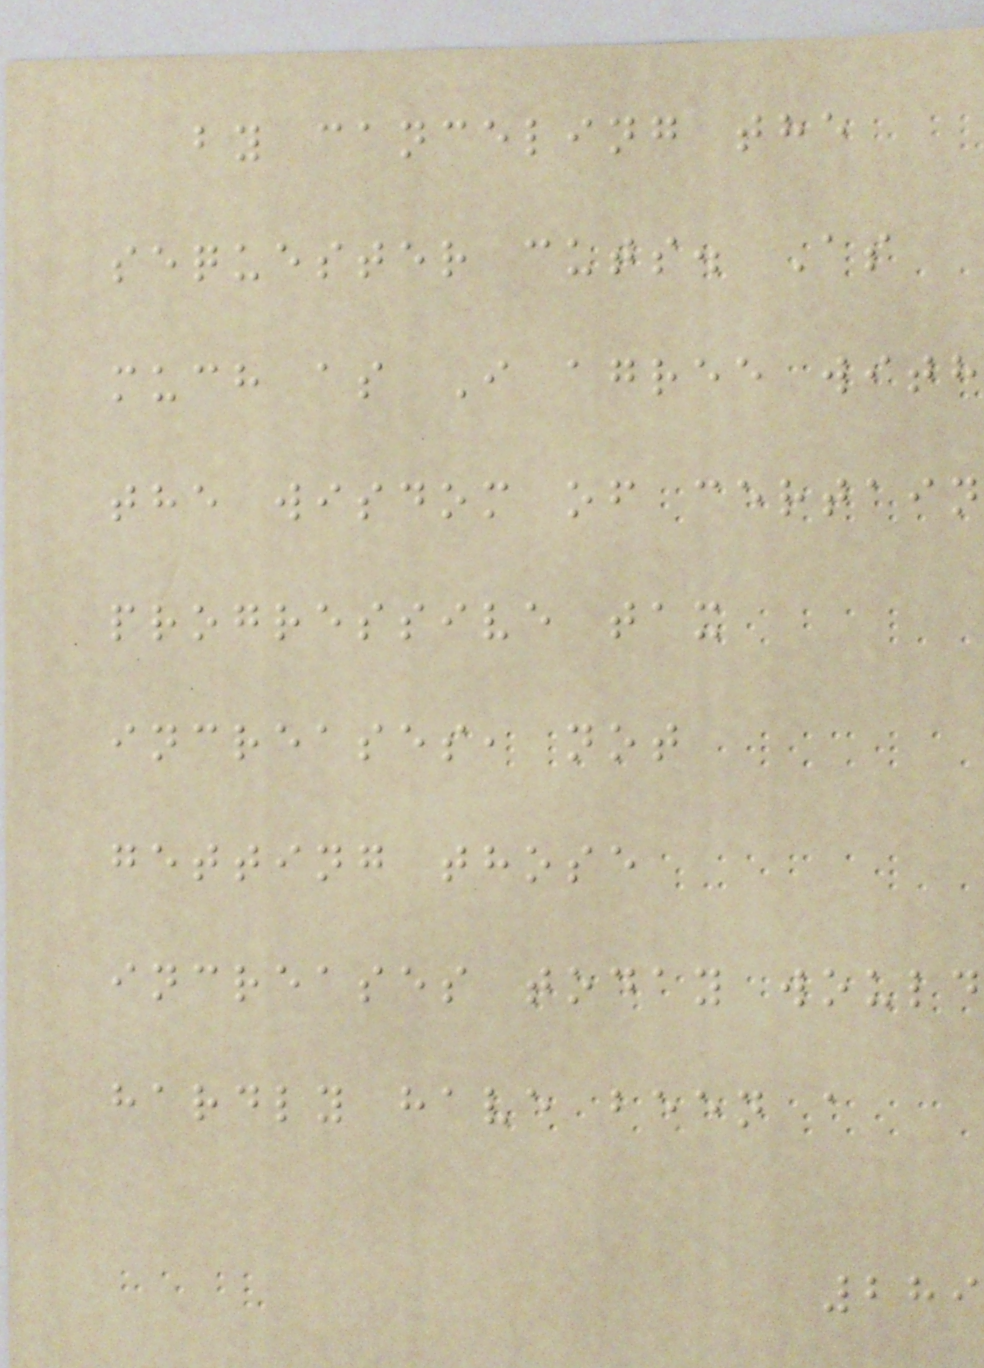by canceling the
sequester cuts. As
much as I agree with
the wisdom of certain
progressive tax
increases, not
getting those
increases today would
hardly have been a
289
